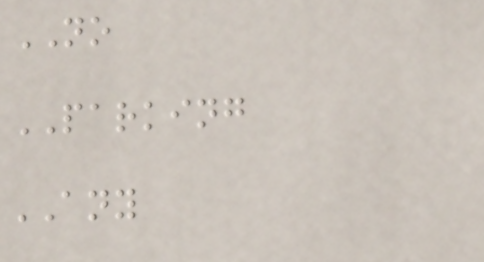NO
PARKING
ANY
